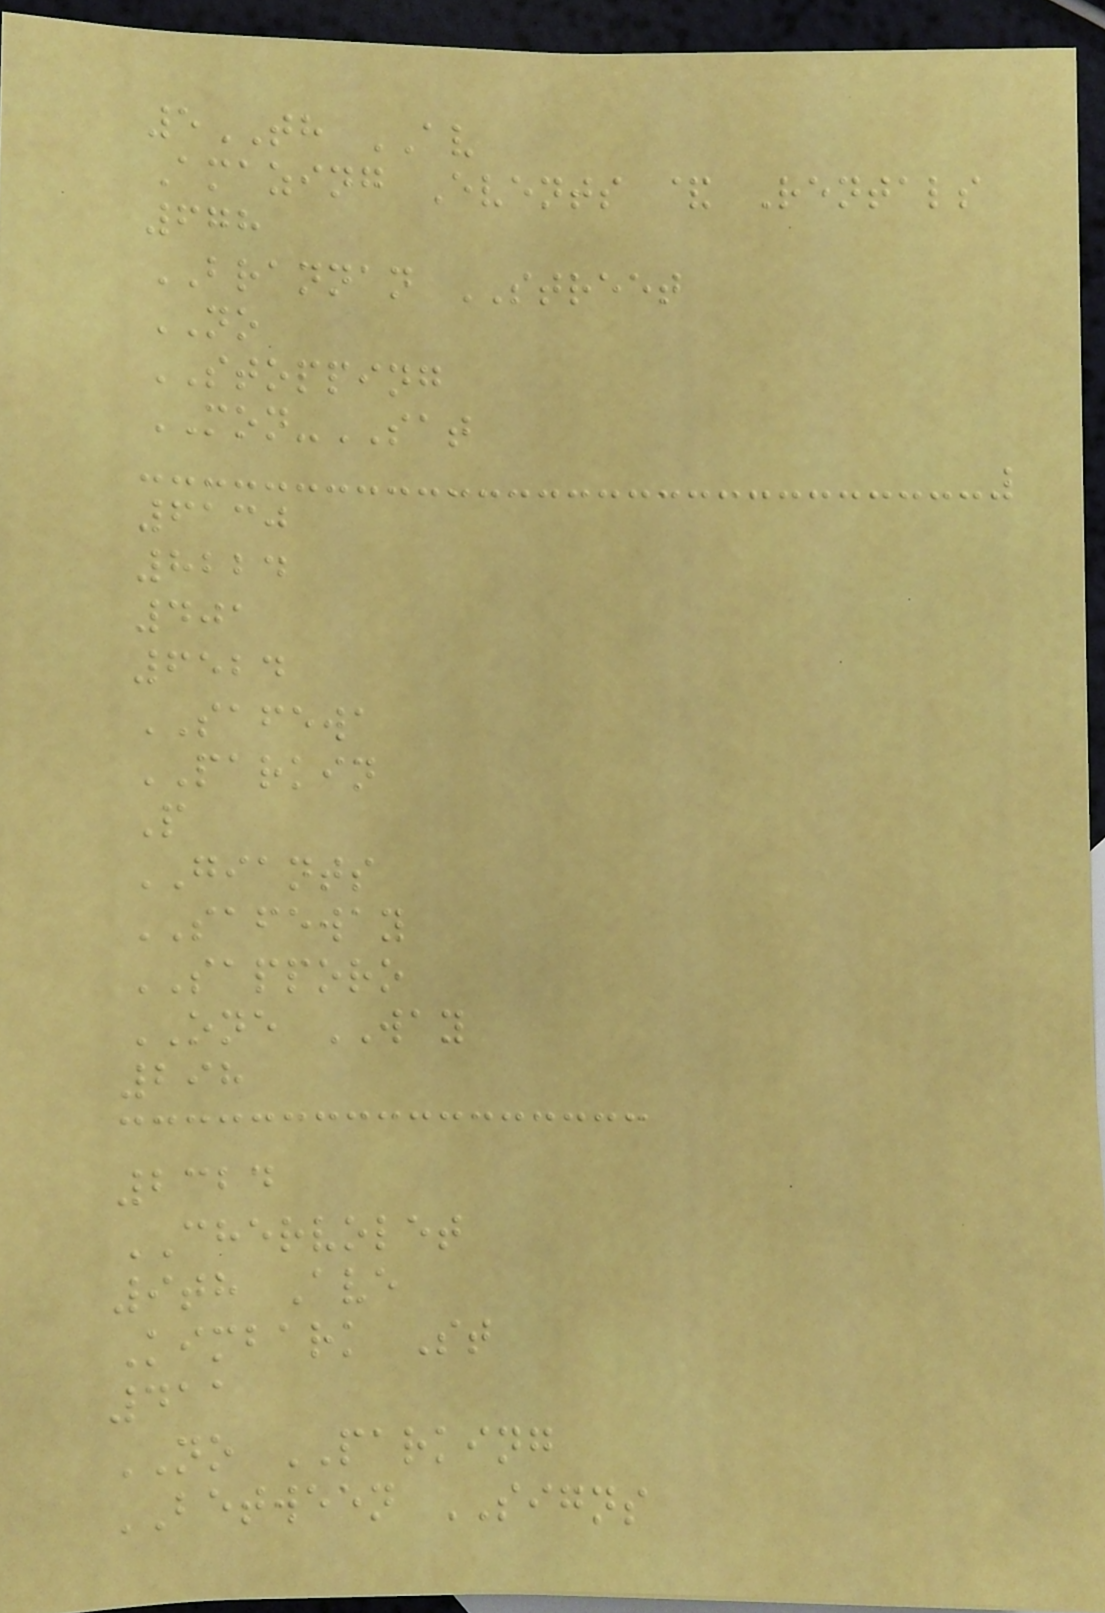5TH AV
Amazing Events & Rentals
678
BRANNAN STREET
NO
STOPPING
MON-SAT
6130
8224
401
6524
SAFEWA
PARKIN
P
GIANTS
SAFEWAY
SAPPORO
ONE WAY
298
2324
CHERVOLET
9th Ave
Kimbark St
411
NO PARKING
BETWEEN SIGNS
